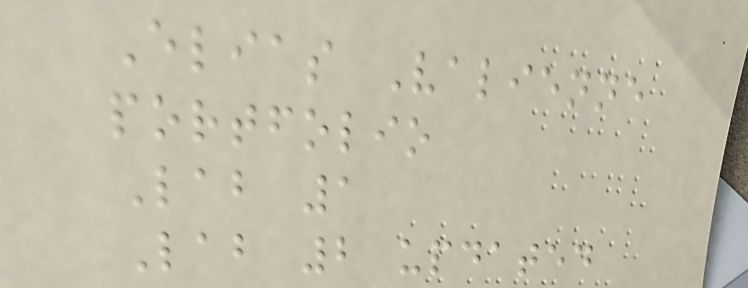Elias Valienne
portfolio
Lab 1
Lab 2 updated
